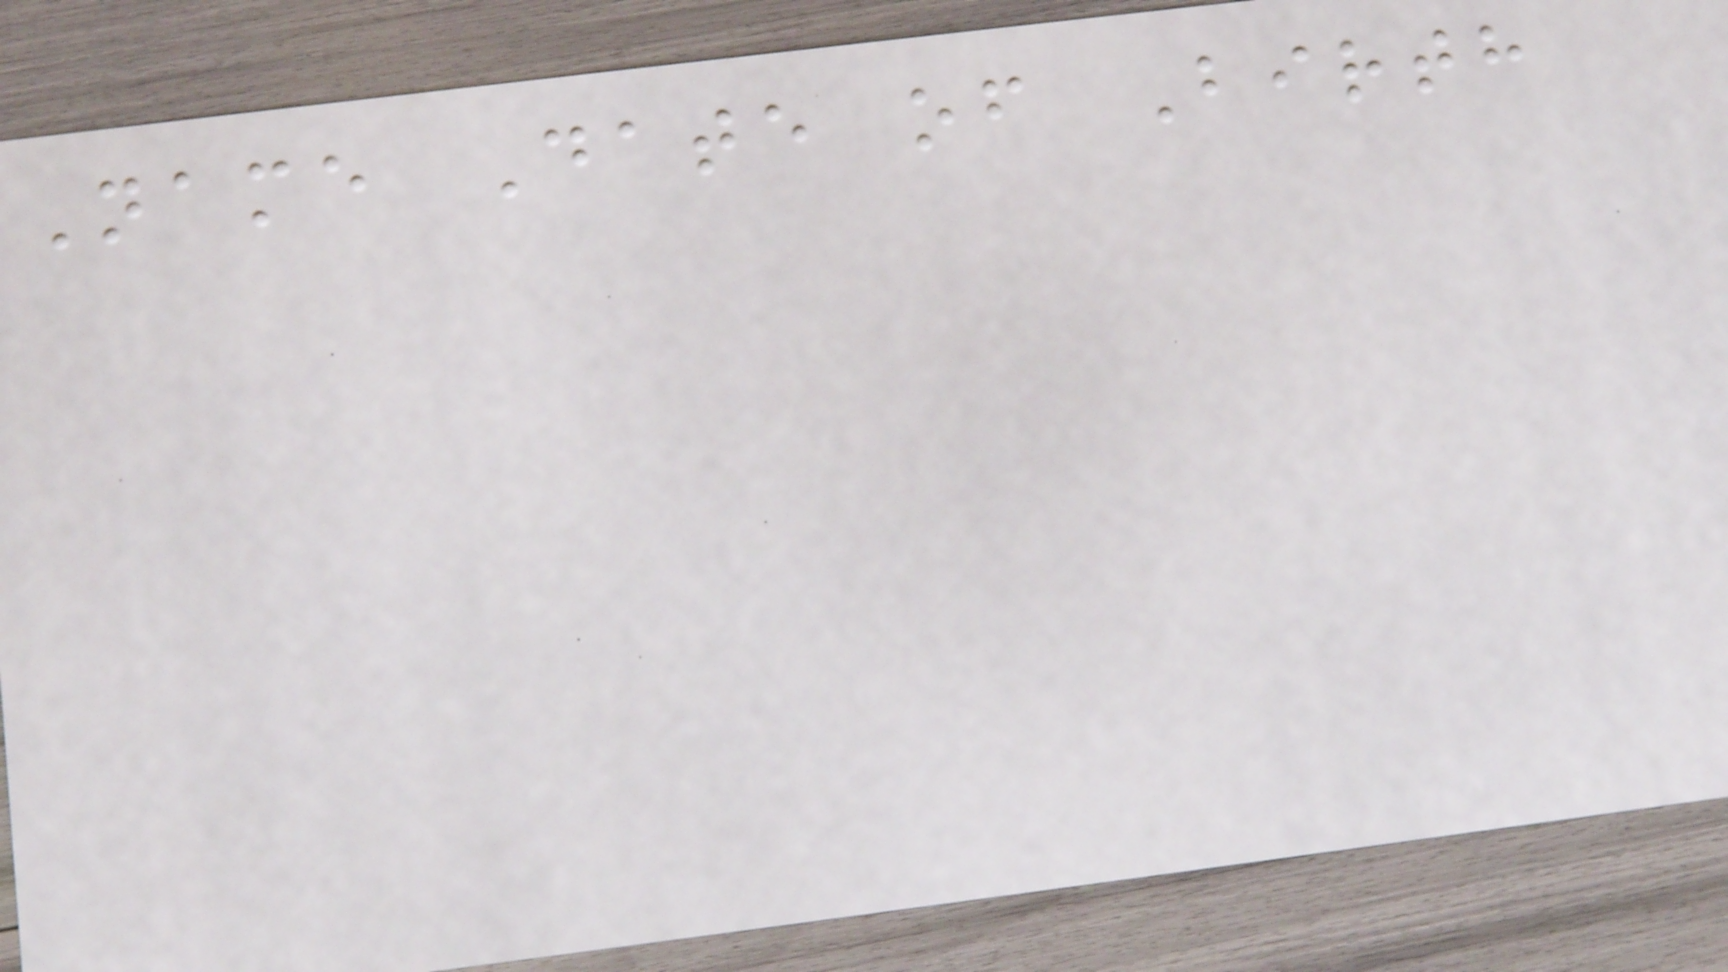Name Date of Birth
